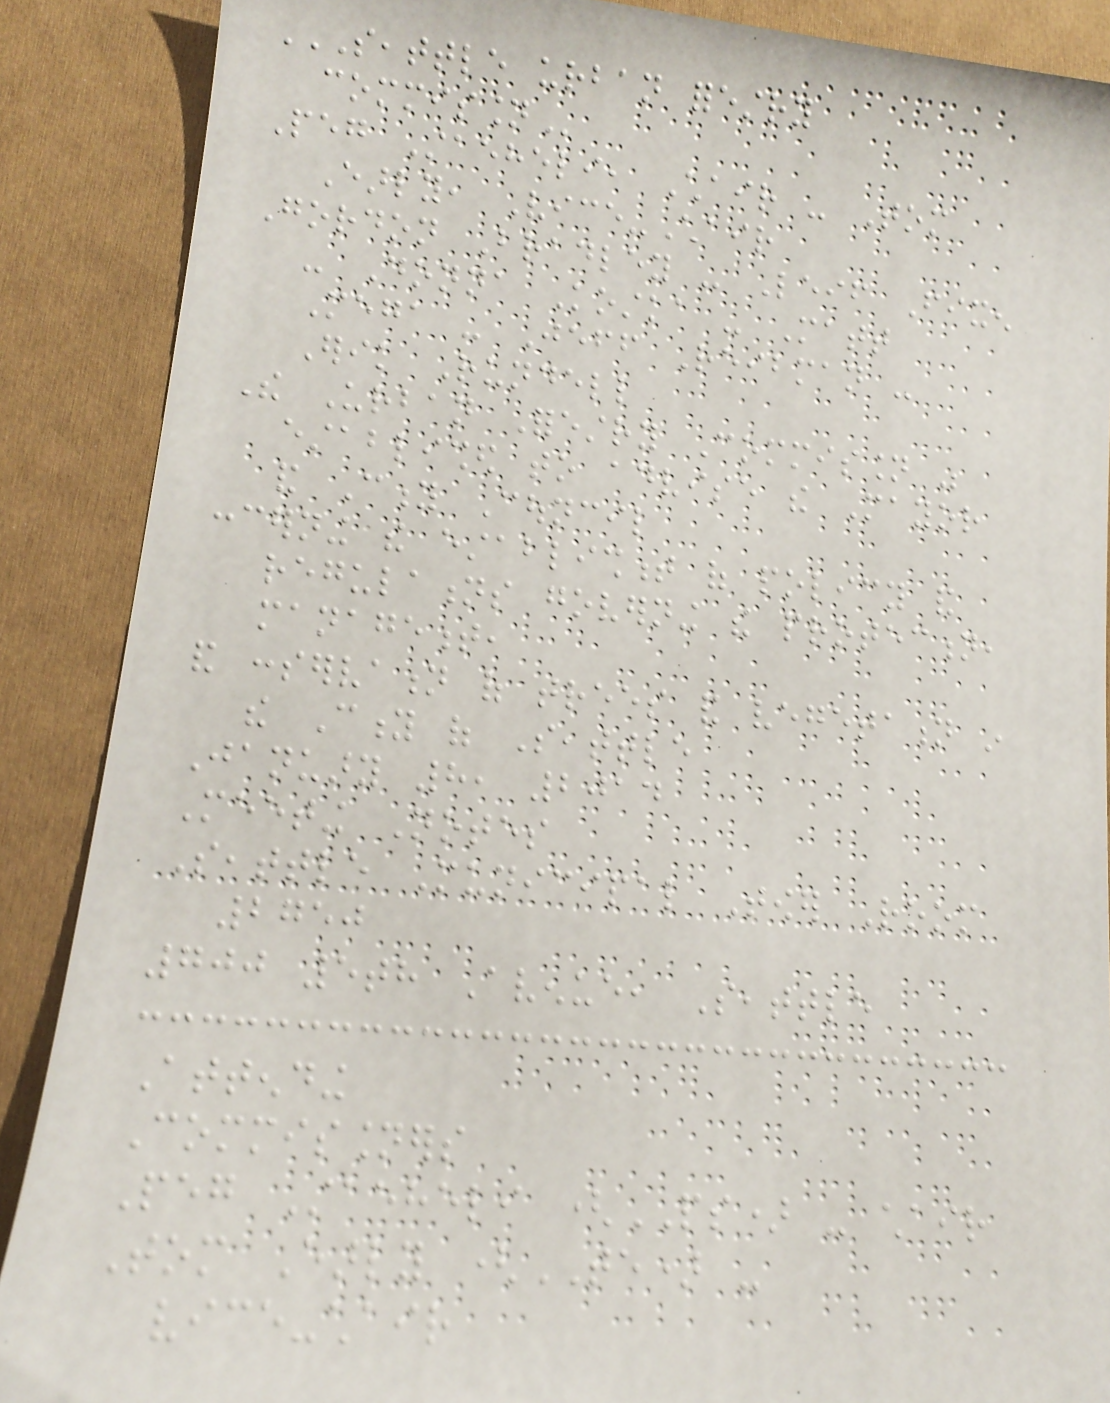SEATTLE URBAN FORESTRY
COMMISSION
Peg Staeheli, Chair - Tom
Early, Vice-Chair
Gordon Bradley - Leif Fixen
- Donna Kostka - Matt
Mega - Jeff Reibman -
Erik Rundell
The Urban Forestry Commission was
established to advise the Mayor
and City Council
concerning the establishment of policy and
regulations governing the protection,
management,
and conservation of trees and vegetation in
the City of Seattle
January 8, 2014
Meeting Notes
Seattle Municipal Tower Room
2750
700 5th Avenue, Seattle
Attending
Commissioners
Peg Staeheli (PS) - chair
Tom Early (TE) -
vice-chair
